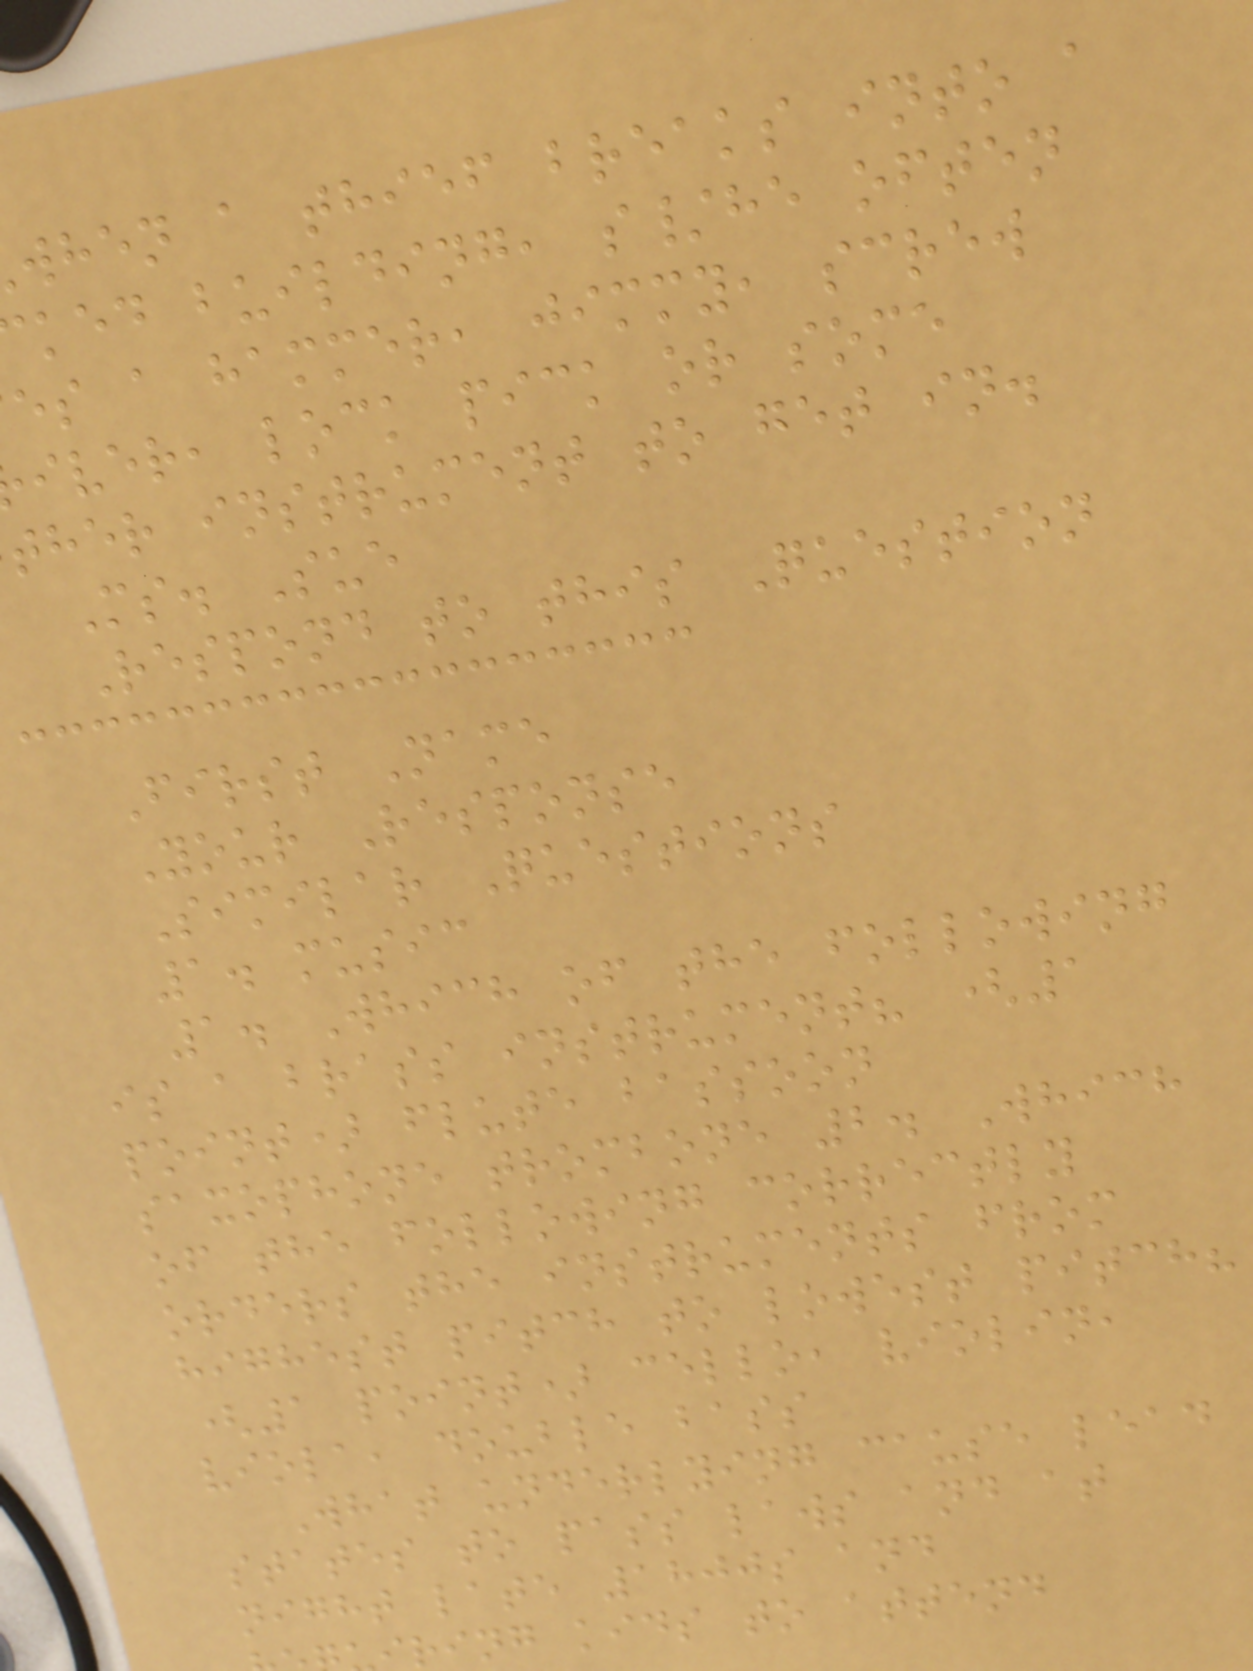when a thief breaks into a
ked building, s/he often
es a hammer, jimmy, screw
iver, lock pick or some
ther instrument to get in.
Ms. Sue
Respond to this Question
First Name
Your Response
Similar Questions
1. music
1. Which of the following
is a brass instrument? (1
point) flute bassoon
saxophone trombone 2. Which
of the following correctly
orders the instruments from
highest pitch to lowest pitch?
(1 point) cello, violin,
viola, double bass
What underlying cause lead
states to pass laws and at
night late 1800s and
ring kids to attend
